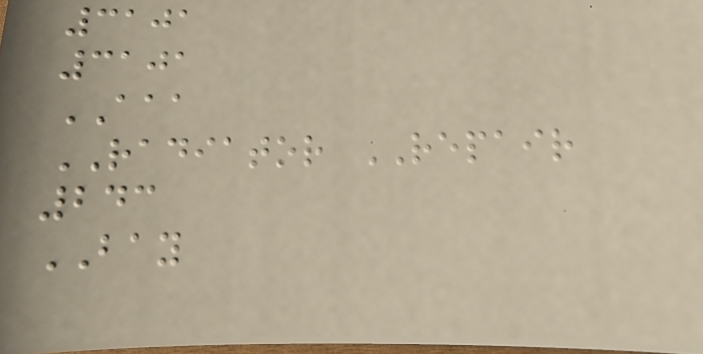3101
3101
AAA
RADIATOR REPAIR
243
BAY
